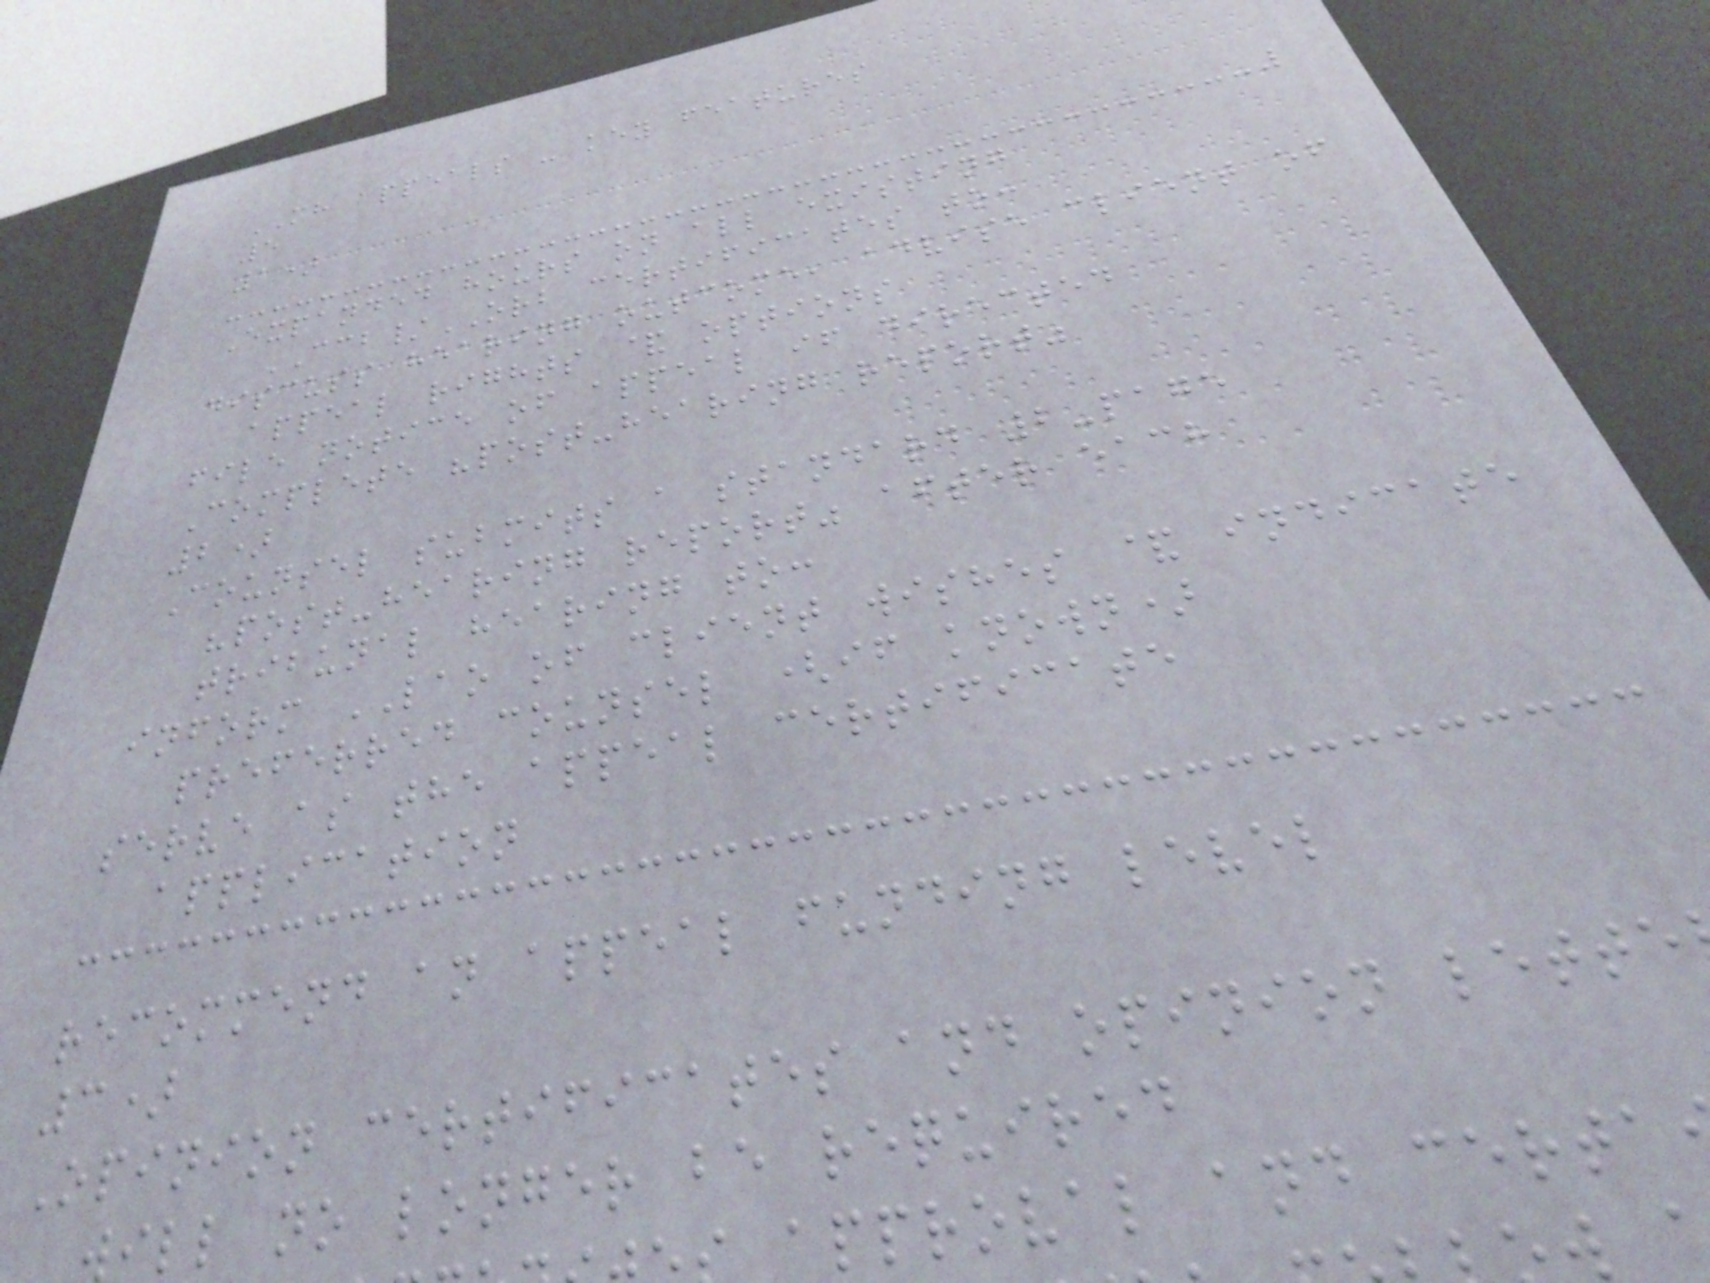MH appeals - key features
5
1)
Expanded hours on all existing
CCB/ORB certificates to:
discuss hearing outcome, advise client of
appeal rights & options
file notice of appeal if directed
Complete "post-hearing report"
2)
Counsel submits a standard 2-page
"post-hearing report" after each
tribunal hearing to:
inform LAO of client wishes & indicate
preferred counsel (if known)
serve as the appeal certificate
application
recommend an appeal funding level
3)
Opinion certificates and opinion lette
ill no longer be required
approval and certa
